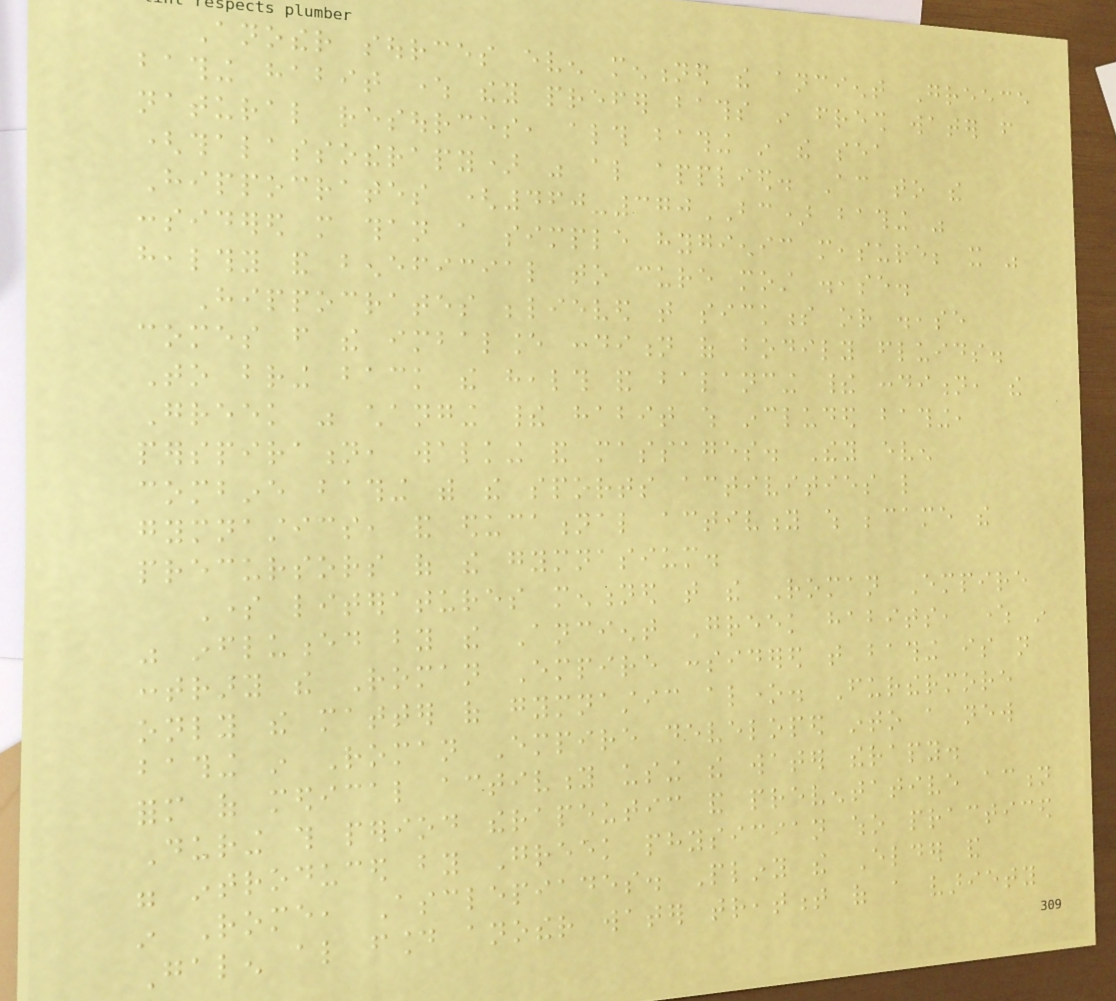Another sources even mentioned the ancient Greece
bathing habit where they prefer baths in fresh water from
natural resources, although bathing in the sea
(thalassotherapy) was also applied. According to the
Hippocrates (460-370BC) bathing was
considered more than a simple hygienic measure; it was
healthy and beneficial to cure most disease.
Hippocrates believed that sickness or disease
comes from the imbalance condition of bodily fluids.
To bring back the health and balancing their condition, the
Greek was changing their habit which included bathing,
perspiration, walking and massages. They even
combine bathing with the sports activities like
gymnastics, and educational activity which became the
precursors of the gymnasium.
Some literatures mentioned that the Roman Empire
was influenced by the Ancient Greek habits, where in
contrary the Roman Empire considered that bathing is not
only the matter of gymnastic alone. Furthermore
bathing in Roman Empire developed into a new
form of medical activity using the water therapy.
During this period therapeutic and preventative action
were introduced by Greek physician who practiced
in Rome, Asclepiades. Pliny the Elder and
Galen also found another water treatment of a variety
